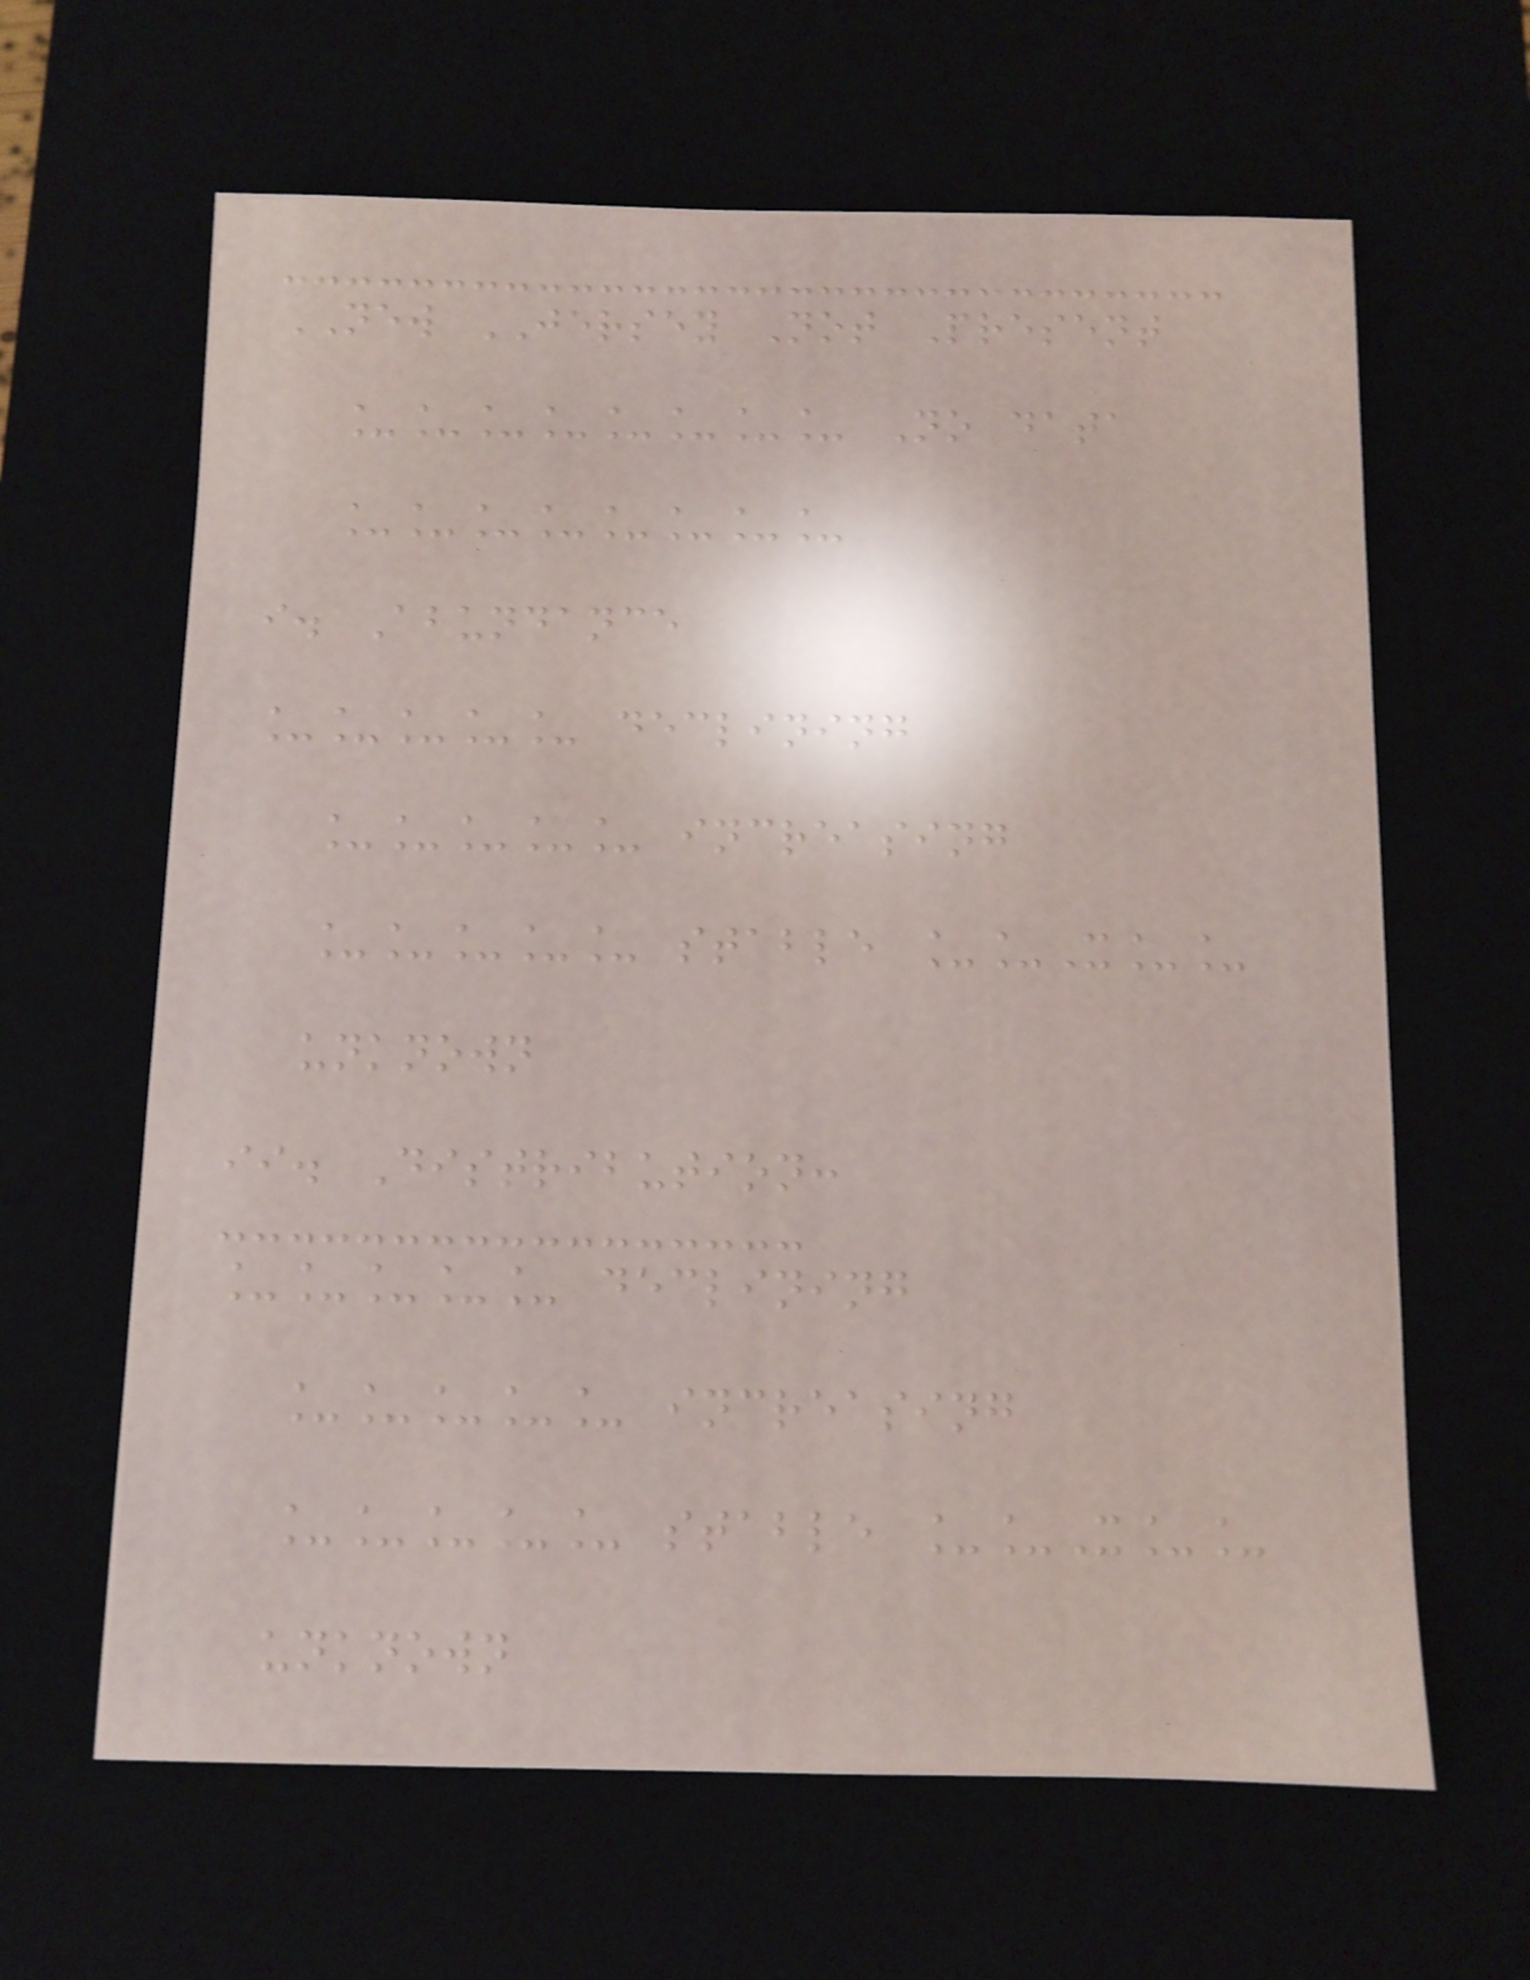NEW JERSEY Not Present
________ No data
________
i. Abundance
_____ declining
_____ increasing
_____ stable __X__
unknown
ii. Distribution:
_____ declining
_____ increasing
_____ stable __X__
unknown
